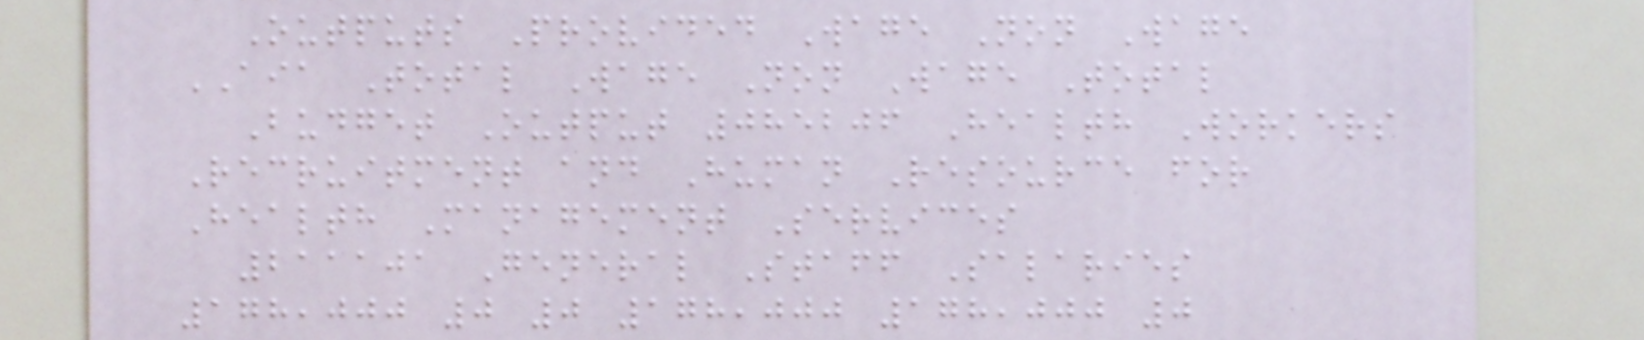Outputs Provided Wage Non Wage
AIA Total Wage Non Wage Total
Budget Output 085206 Health Workers
Recruitment and Human Resource for
Health Management Services
211101 General Staff Salaries
178,000 0 0 178,000 178,000 0
